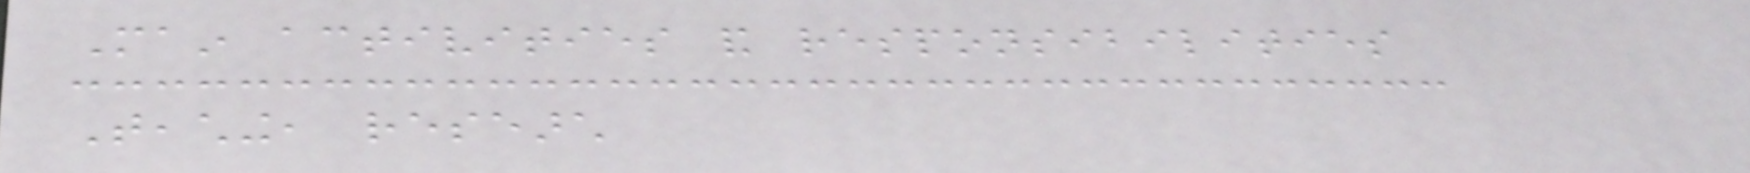Main activities and responsibilities
Teaching, research
